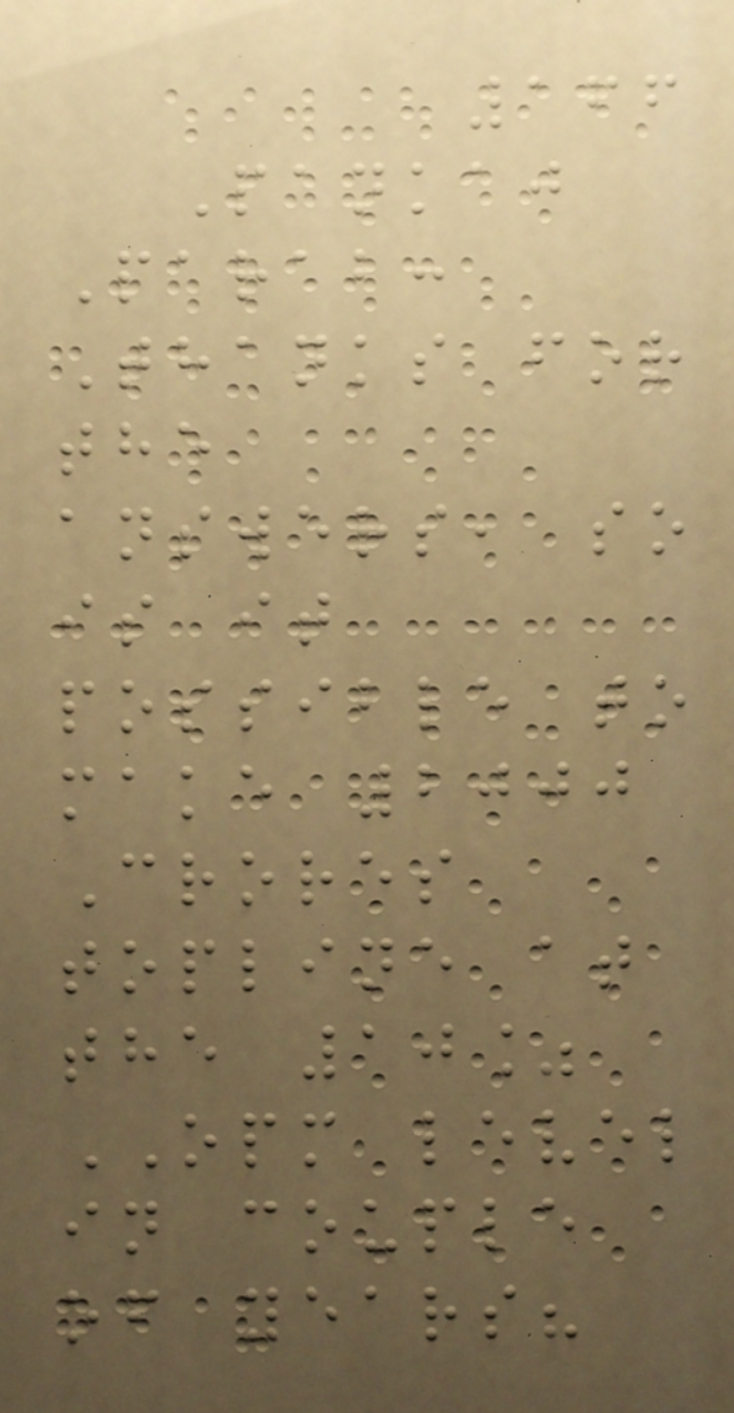166
Pankaj
Parab:
Thanks for
the
answers, so
is it
possible to
make 2000
Crores
topline at
the 10%
OPM level
in couple
of years?
